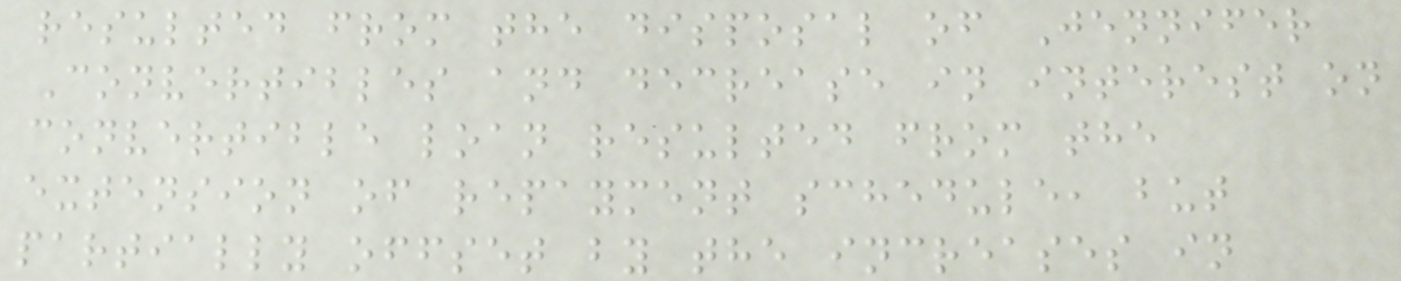resulted from the disposal of Jennifer
Convertibles and decrease in interest on
convertible loan resulted from the
extension of repayment schedule, but
partially offset by the increases in
